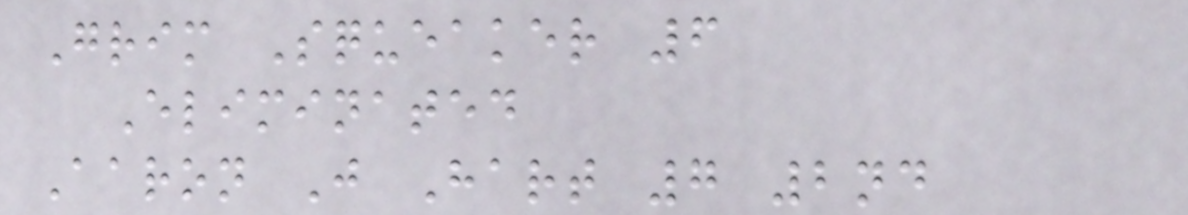Grim Squeaker 6
Eliminated
Aaron J Hart 7 2nd
